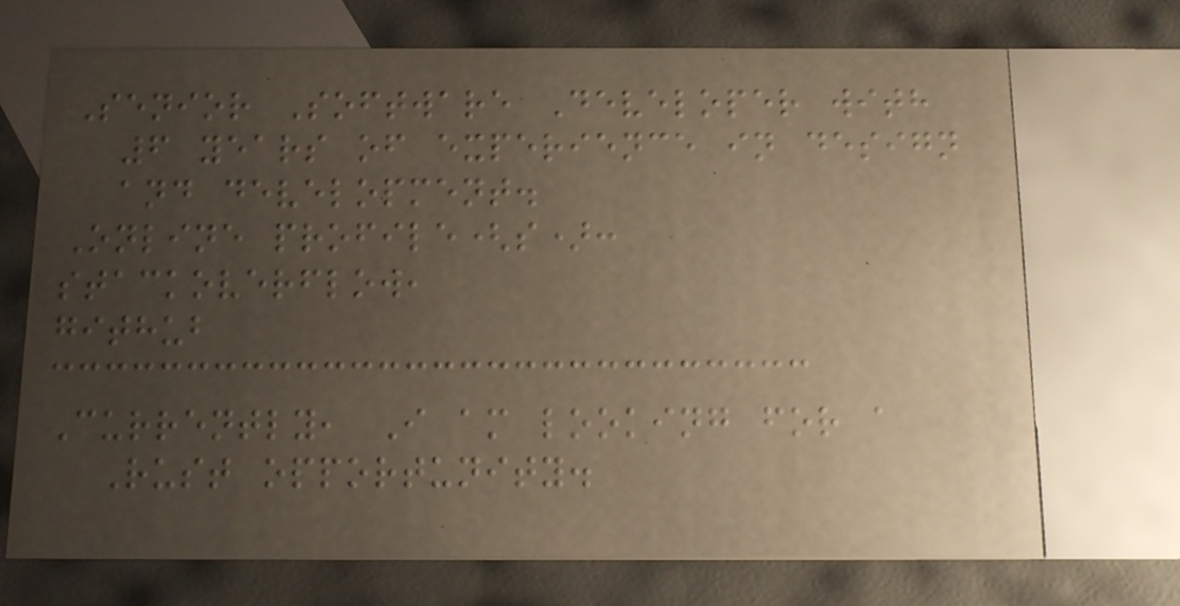Senior Software Developer with
6 years of experience in design
and development.
Online profile(s):
stackoverflow,
github
Currently, I am looking for a
Rust opportunity.
